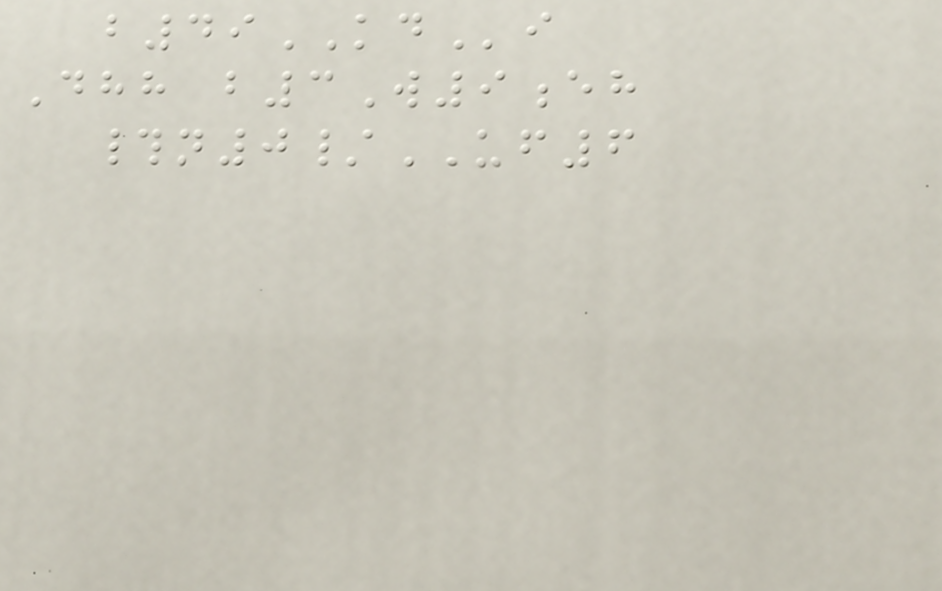b49KDi
Dhh b3W9eh
#n0/UF6
